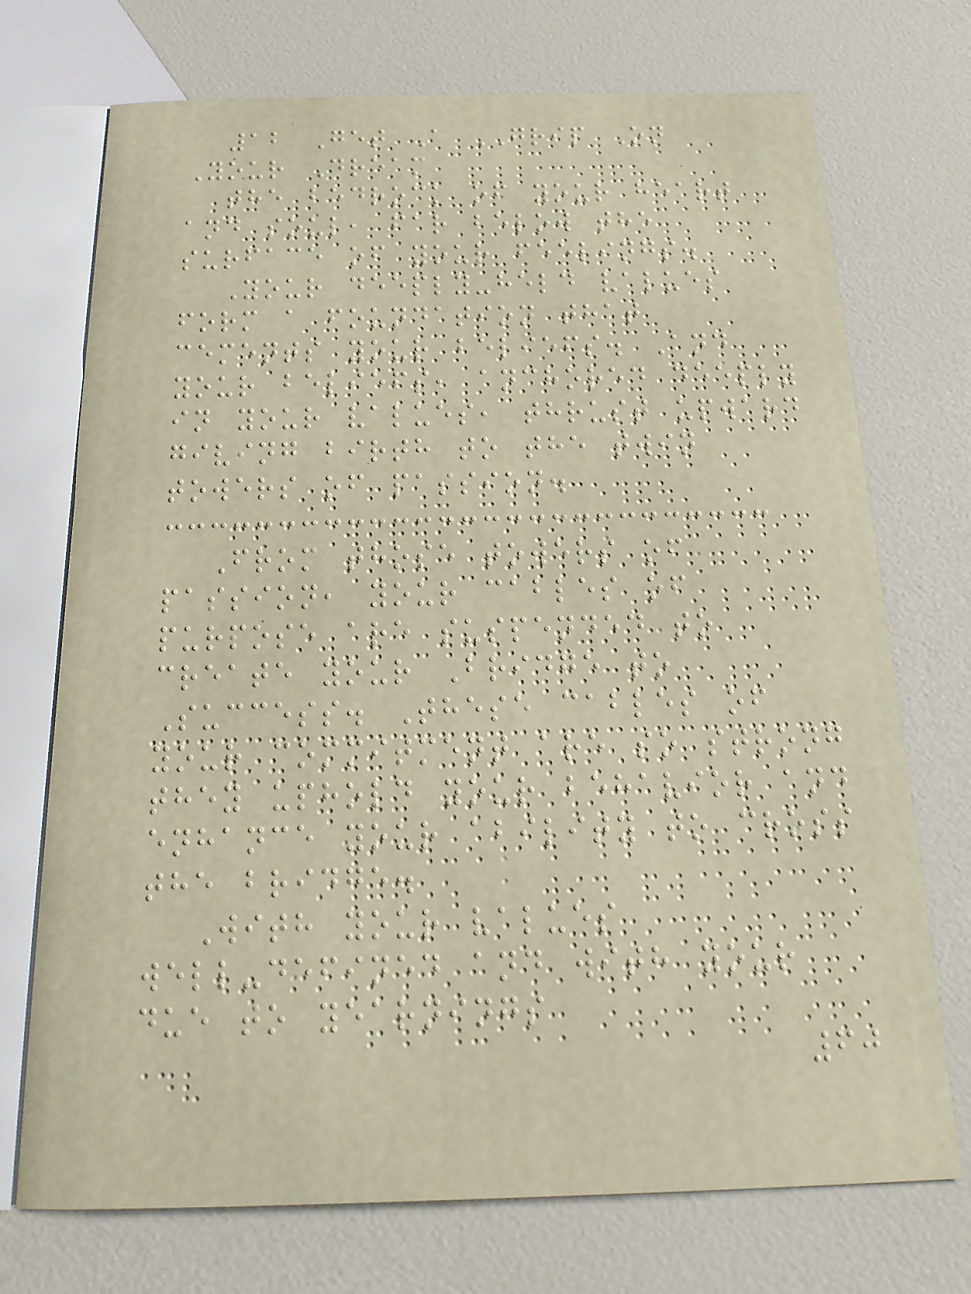12 Get A GRIP On
Your Dream
the bedrock of your heart
and soul, far below the
surface of your feelings.
Your deeply-held values
form a foundation that
cements your beliefs. And
your beliefs, anchored deeply
in your values, thrust upward
giving birth to the twin
towers of passion.
From those towers of
passion, your cables of
purpose are suspended to
create your Bridge to
Success. These cables of
your commitment are so strong
they uphold your behavior and
enhance your ability to cross
the bridge.
With your values
well-defined and with your
due to yearnings
60
